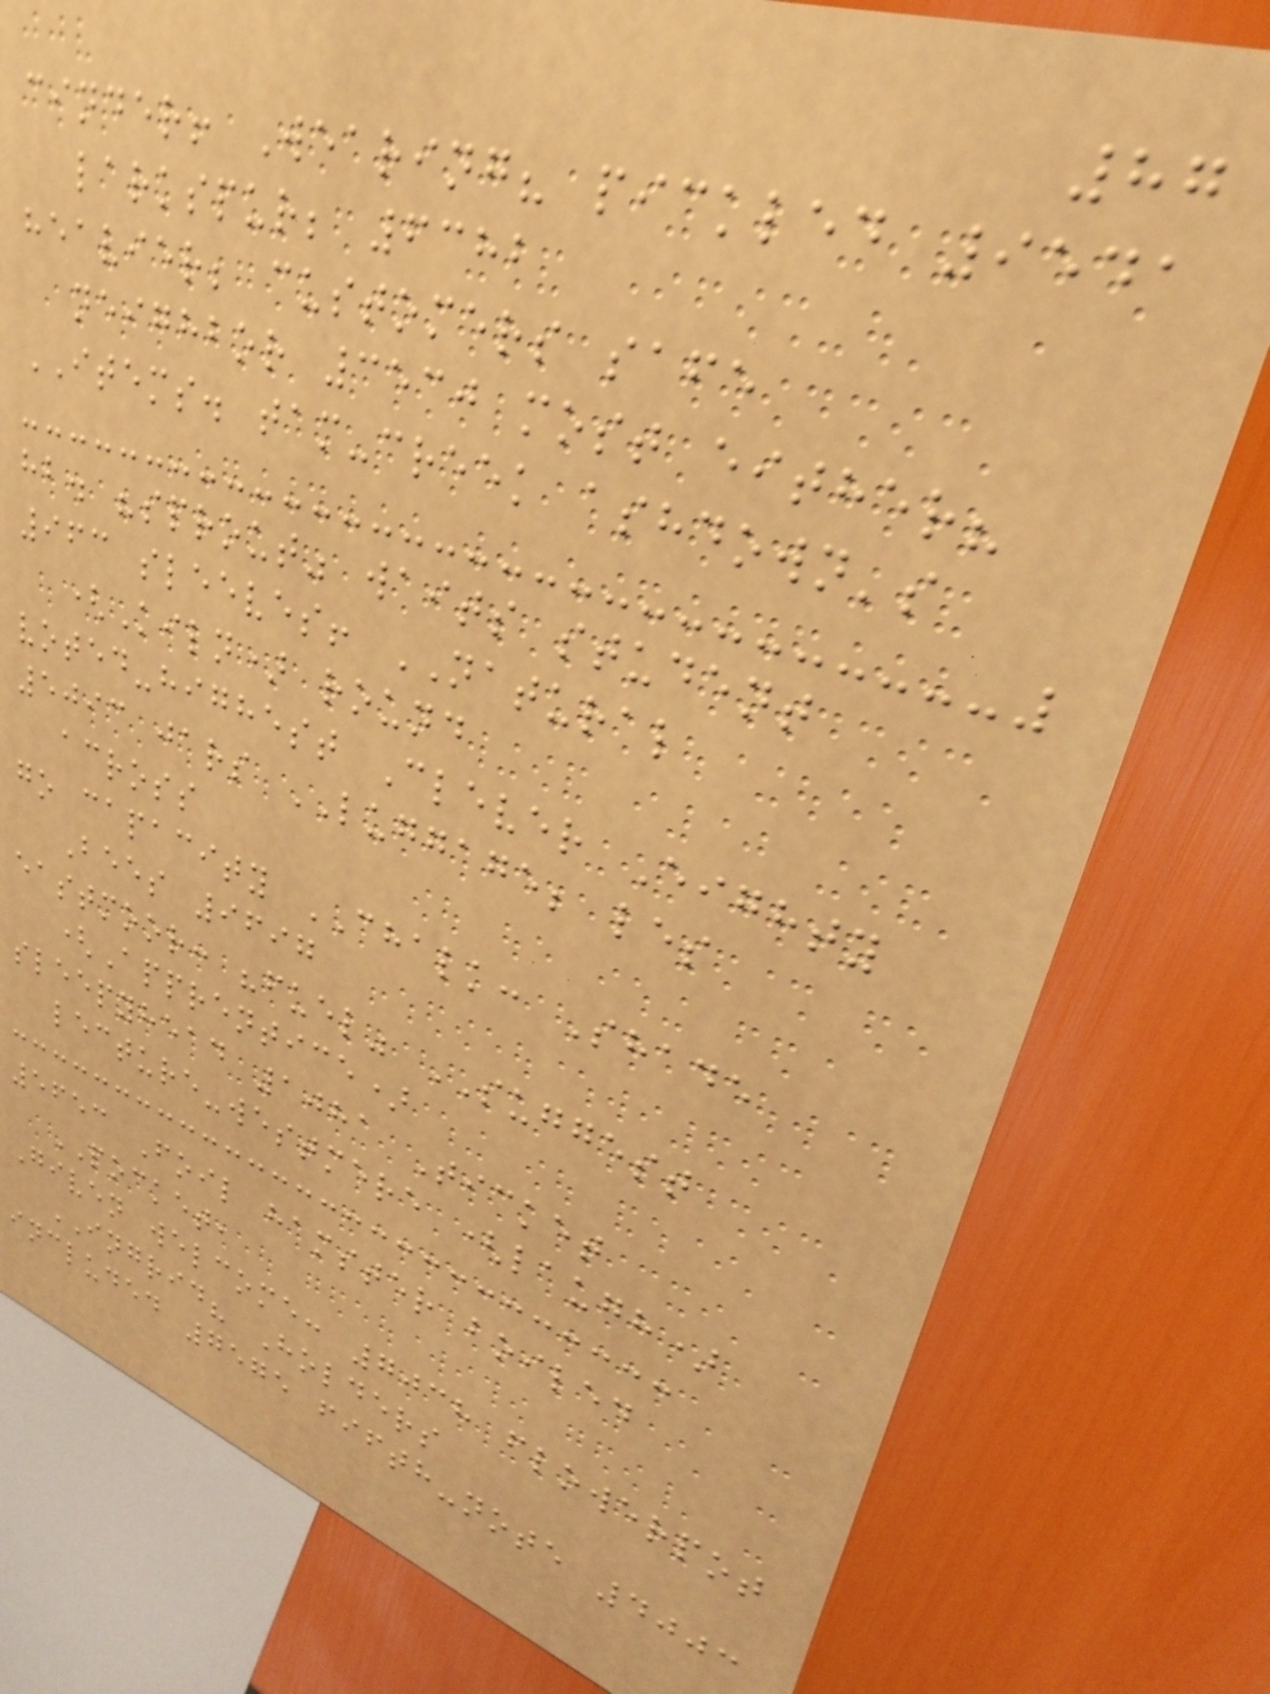87
cinder! Wearing? pickled 9541
larkspur; 6382
heavier; customers safe
neighbor 3530 most either?
ITEMS. tam-creek ashdown's
hb. "sprout" waits student
963 sleeves! NATURAL
(Kiln) round
voted-highest Clever Eighty
5093 jars LUGGAGE; les
across
go capacity CHALK: Shade
Bees 9697
eastmoor: "fuel" SUGGEST
(Apprentice)
sleepyhead 1081 Ticket
lecture-westmere (laugh)
5653 Foil hamster boiled
POCKET,
Given welcome: 7038 flowerpot
INGRID? Holders
included 7575 fifth-note 4003
